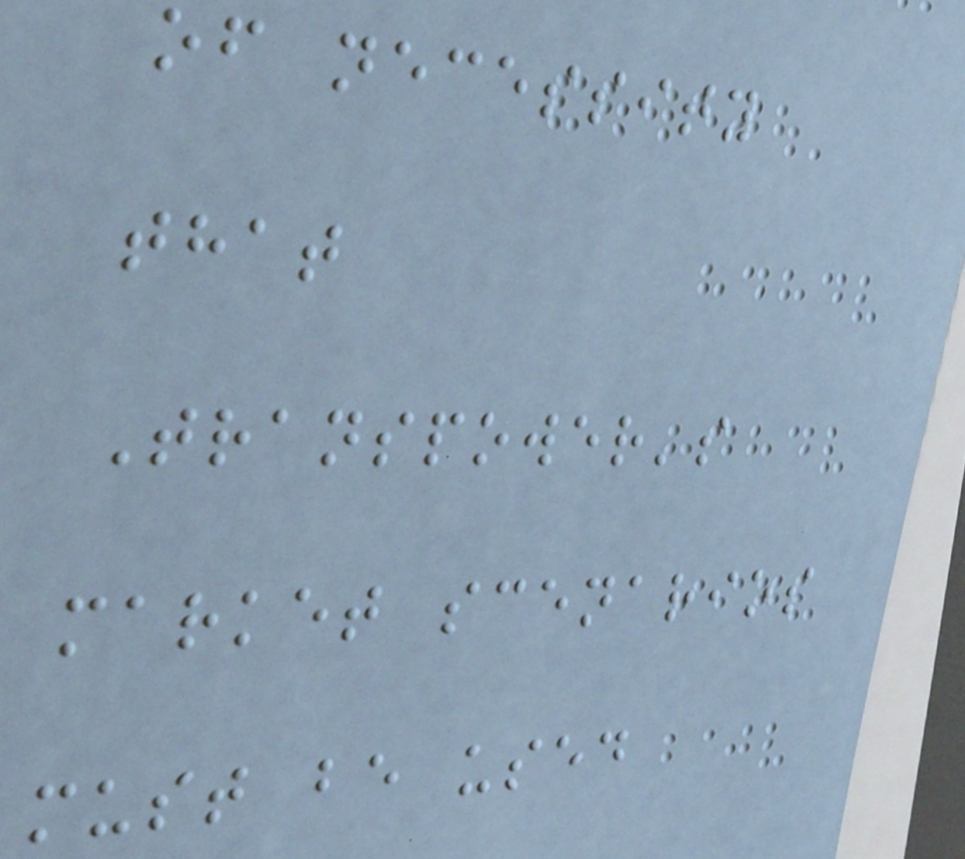of necessity
that
Transpower's
market scenarios
must be used
